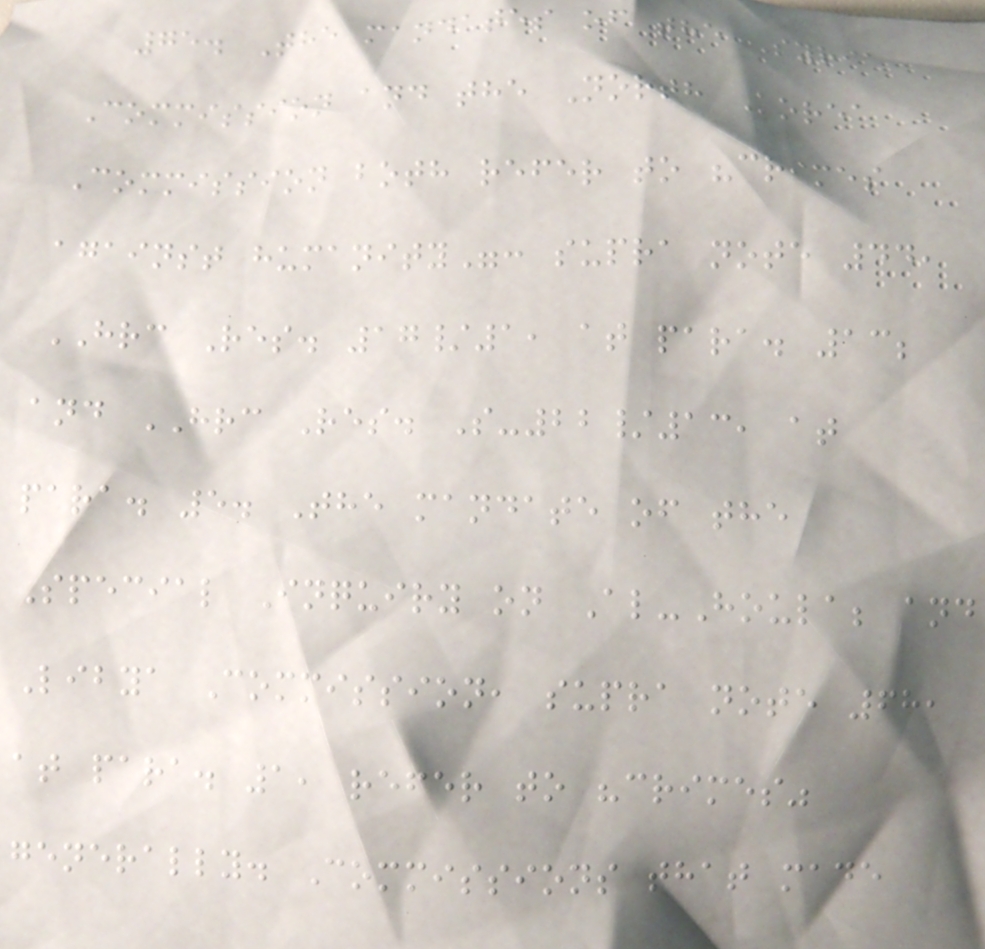75. The mandates of the Syria
Commission and the North Korea
Commission both refer to "crimes
against humanity": supra note 44,
HRC Res. 17/1, at para. 13;
and HRC Res. S-22/13, at
para. 5. The mandate of the
Special Inquiry on Al-Houla; and
Libya Commission, supra note 68,
at para. 1, refer to "crimes"
generally. Commissions that made
